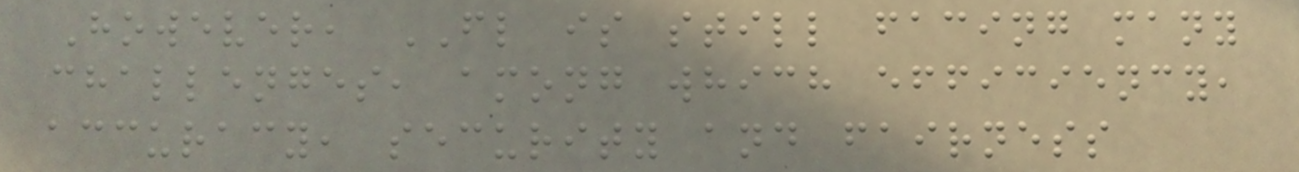However, FL is still facing many
challenges, among which efficiency,
accuracy, security and fairness
